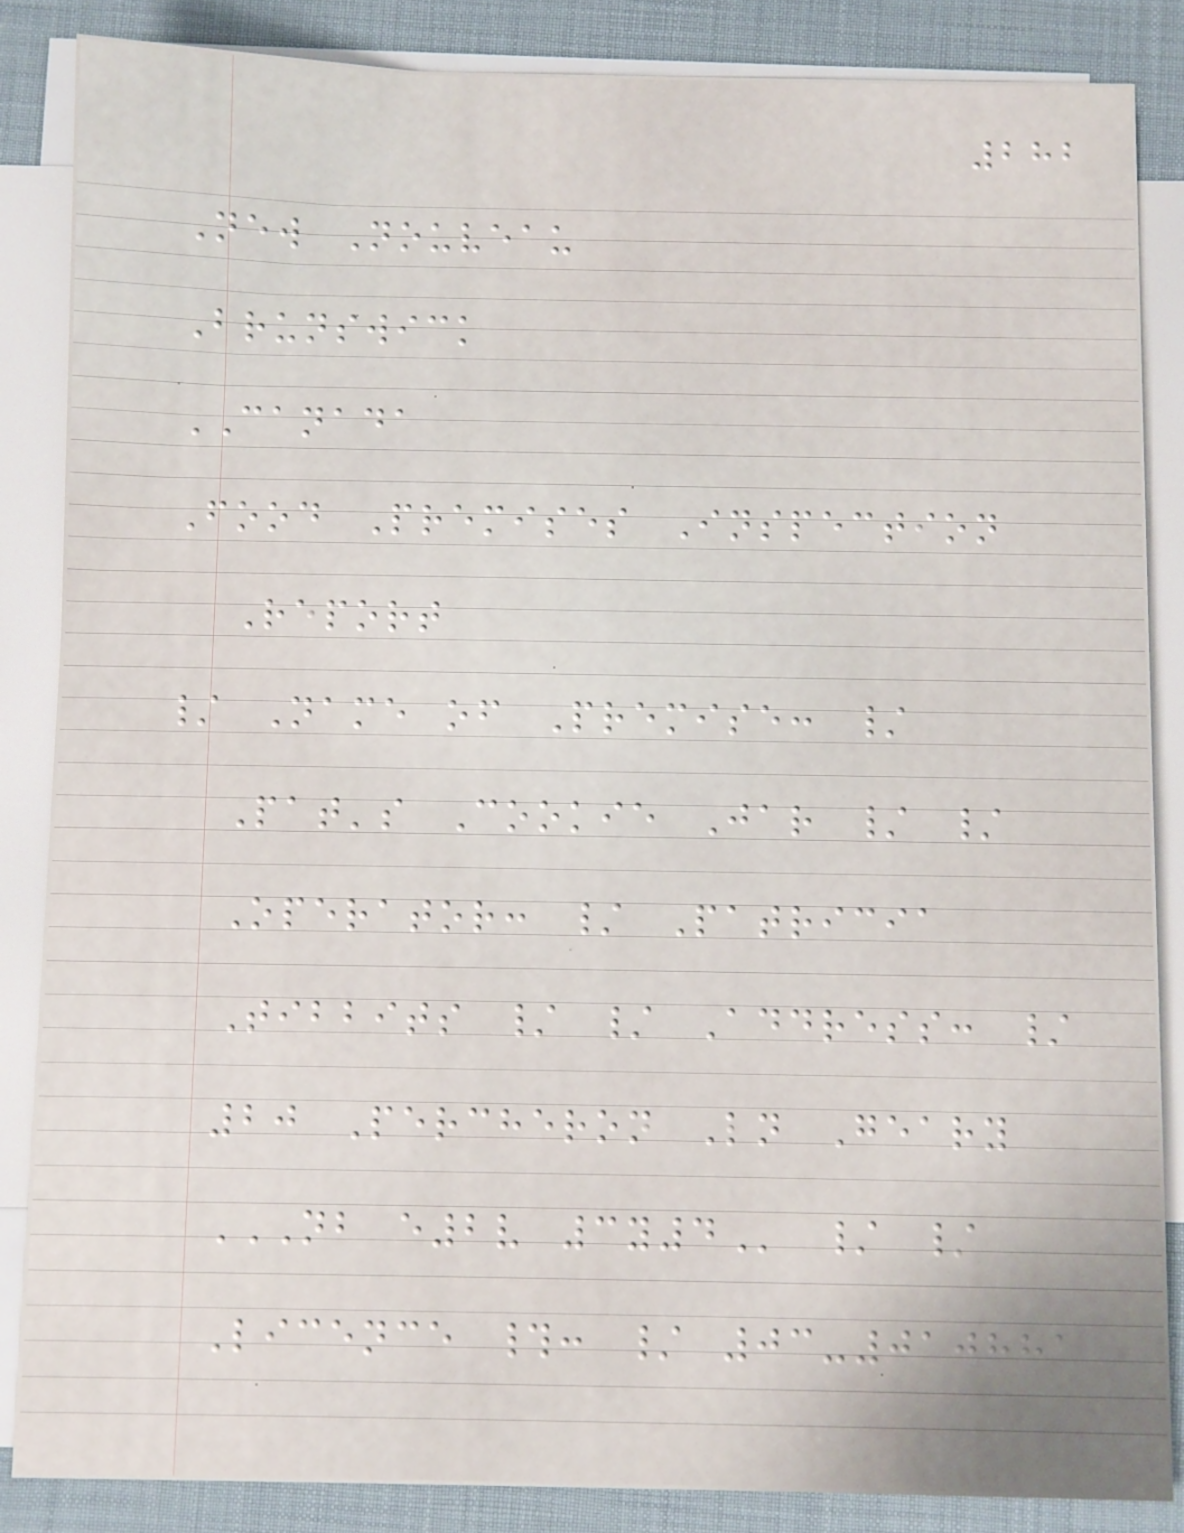282
New Nouveau
Brunswick
CANADA
Food Premises Inspection
Report
/ Name of Premise: /
Pat's Cookie Jar / /
Operator: / Patricia
Tibbits / / Address: /
20 Percheron Ln Geary
NB E2V 3Y4 / /
Licence #: / 03-010881
